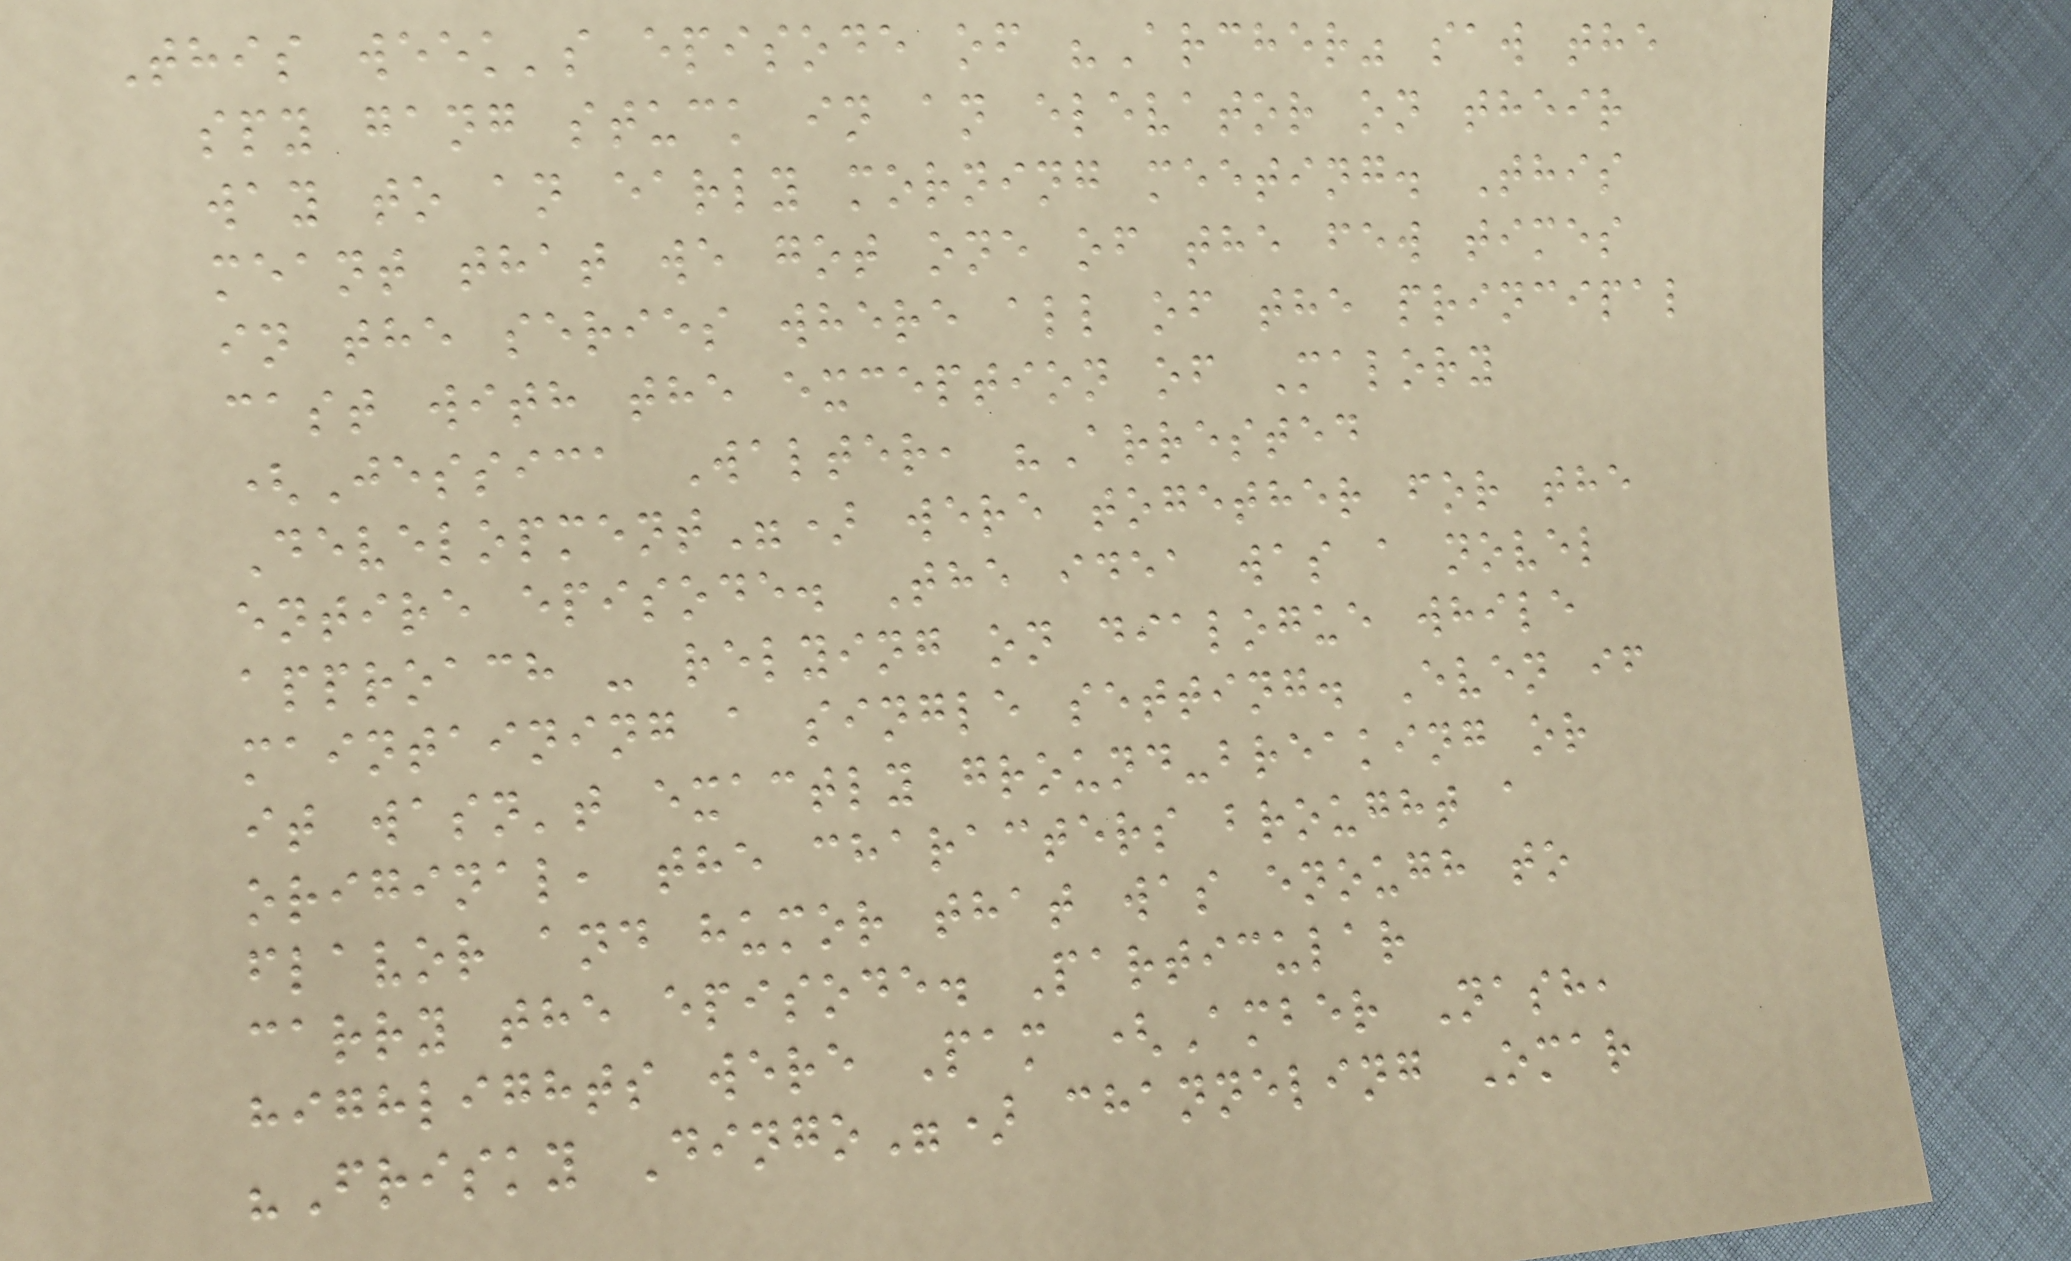This week's episode of "Archer" saw the
spy gang stuck in an elevator on their
way to an early morning meeting. This
meant that we got one of the few times
in the series where all of the principal
cast with the exception of Malory
(Jessica Walter, "Arrested
Development") were together for the
entire episode. The idea was a novel
approach - relying on dialogue while
maintaining a single setting. Even if
it wasn't exactly ground-breaking or
original, the characters brought a
flavor and humor that was enough to
carry the episode. Particular
highlights were Pam (Amber Nash,
"Frisky Dingo") channeling Omar
